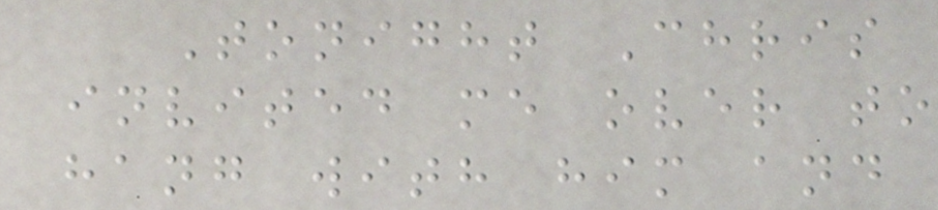Tonight Chris
invited me over to
hang with him and
